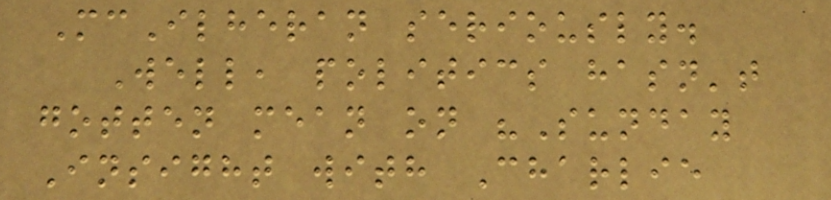McIlheran seriously.
Well, politics hasn't
gotten mean on "Sunday
Insight with Charlie
